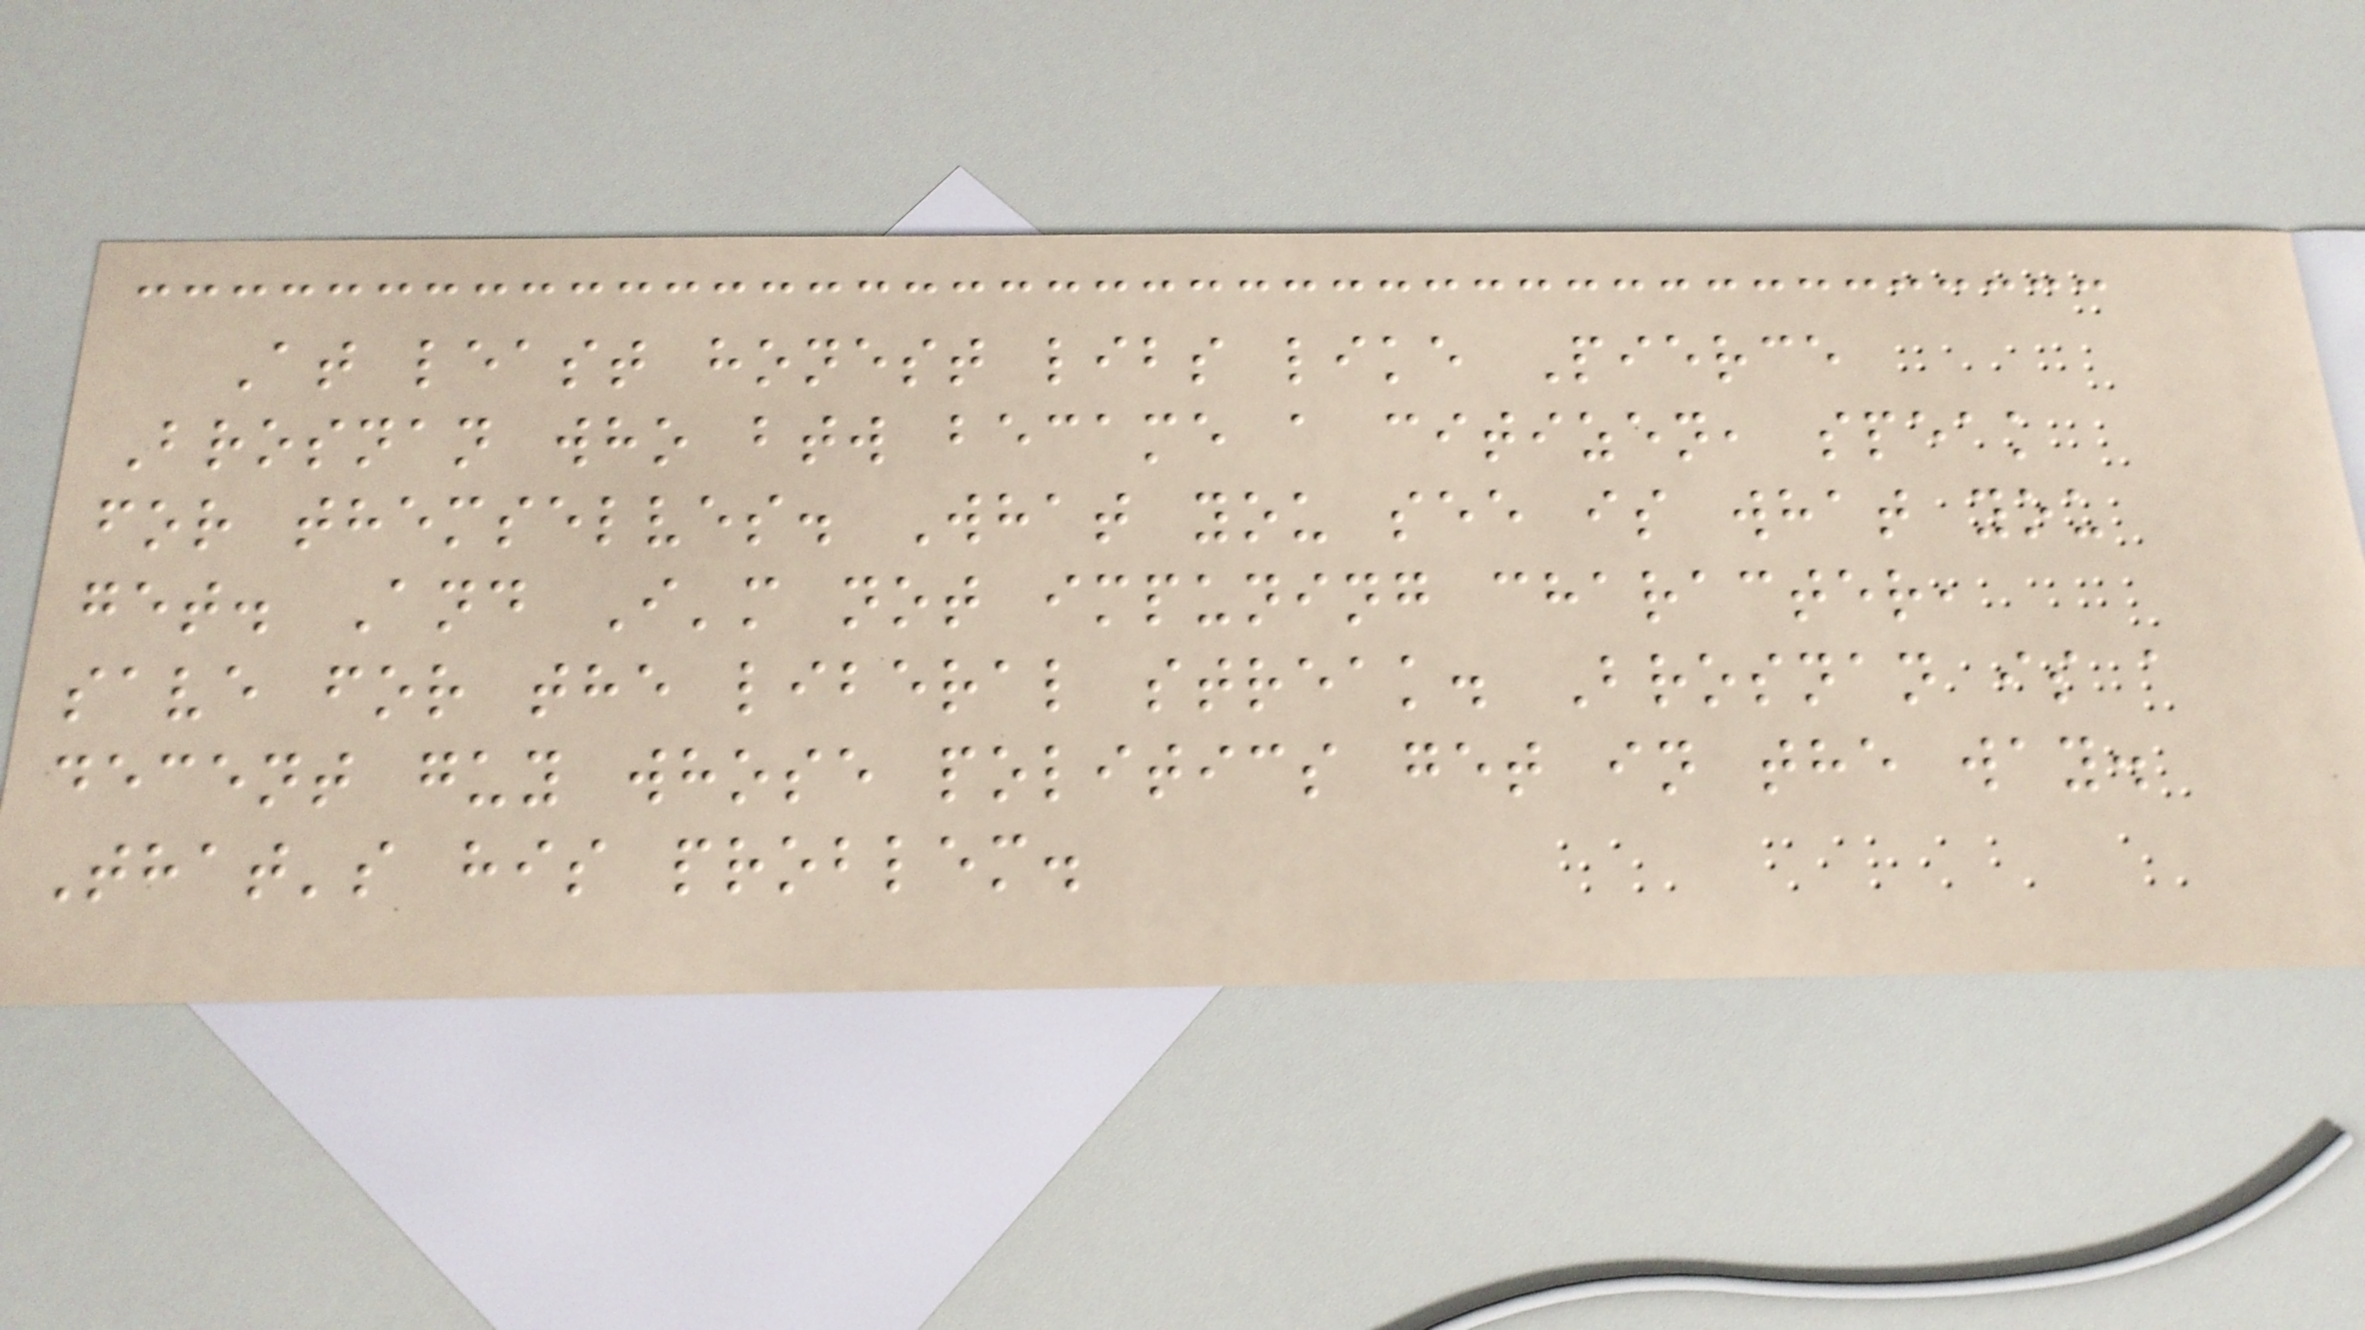At least honest libs like Pierce
Brosnan who btw became a citizen, speak
for themselves. What you see is what you
get. And I'm not impuning character,
save for the liberal streak. Brosnan is a
decent guy whose politics get in the way.
That's his problem.
